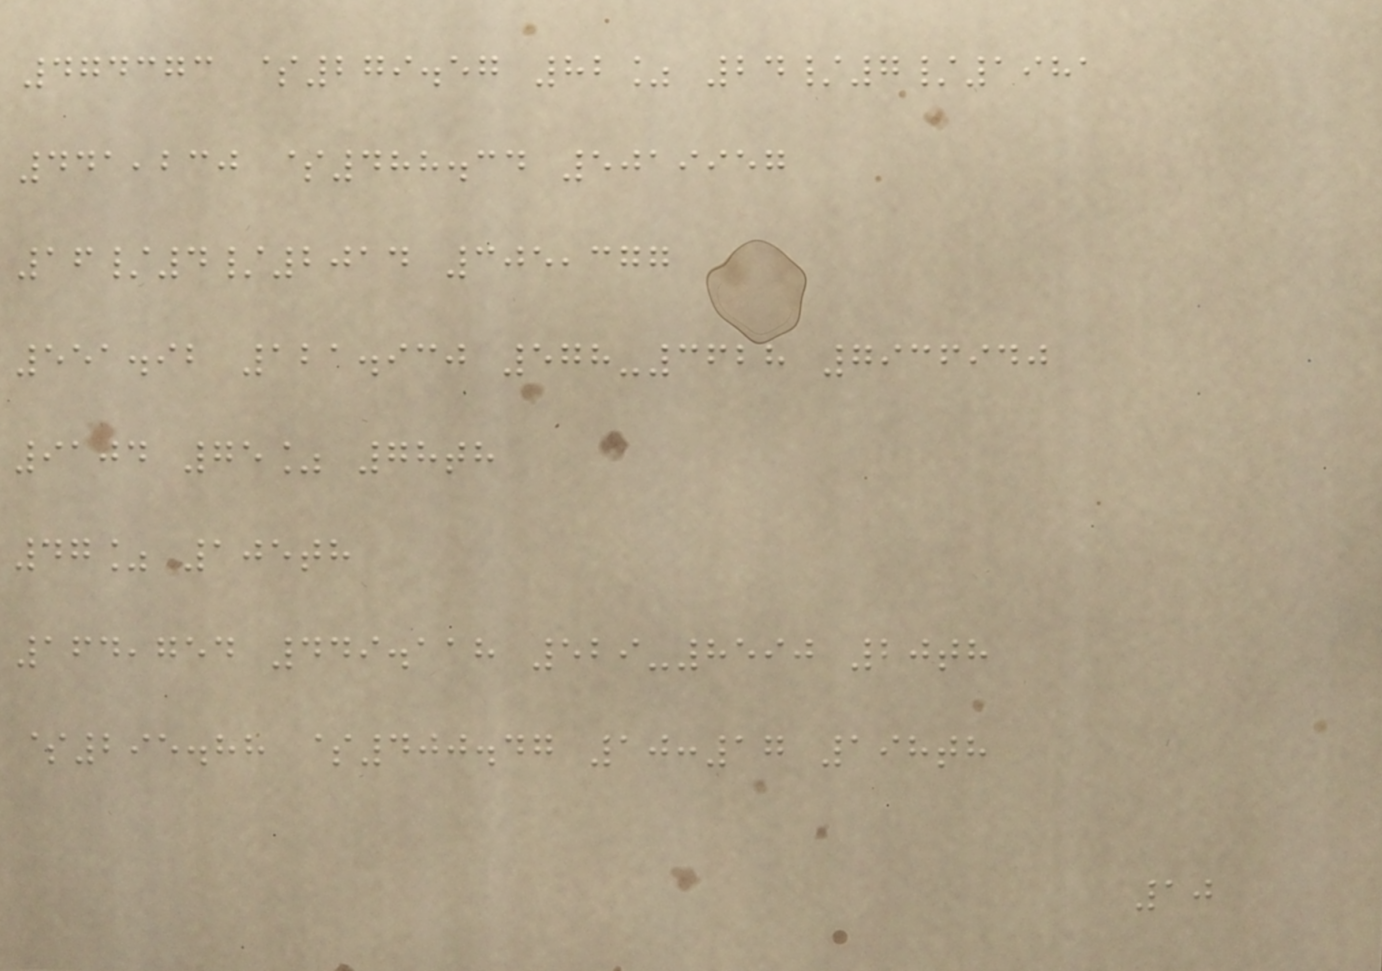474373 $279.57 82% 24/7/1981
441,230 $488.34 5019957
16/4/2014 305,377
551.92 121.930 578-3628 7936940
9104 75% 78th
47% 105th
164,754 449.118 529-8590 20th
$295.88 $400.47 10:17 198th
10
